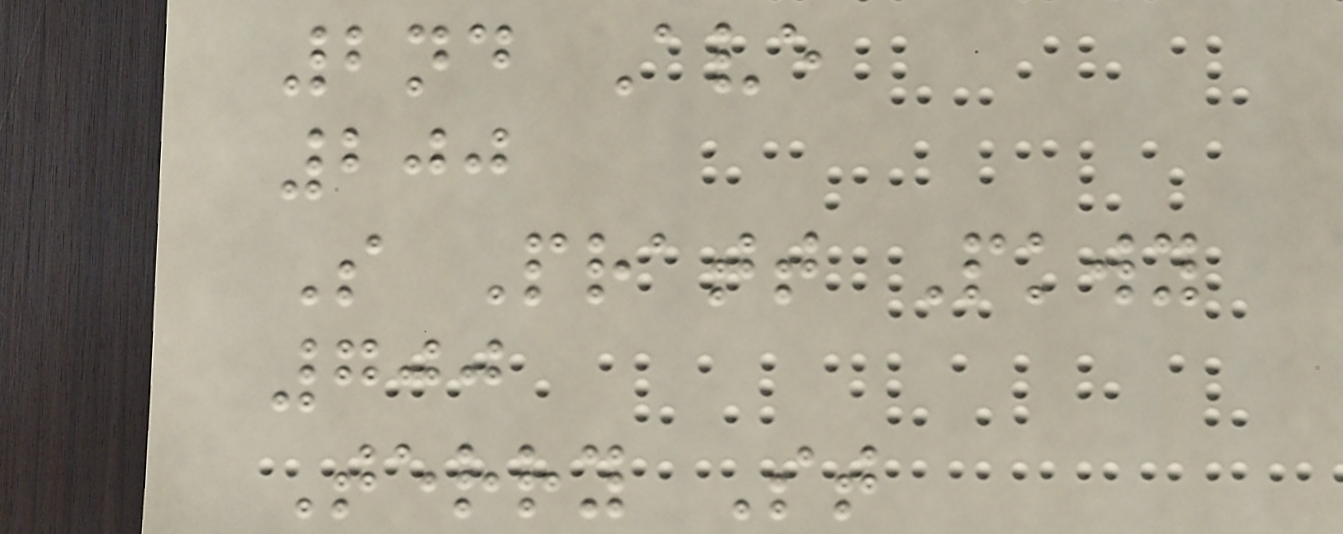2nd Ave
200
S Pratt Pkwy
700
Terry St
